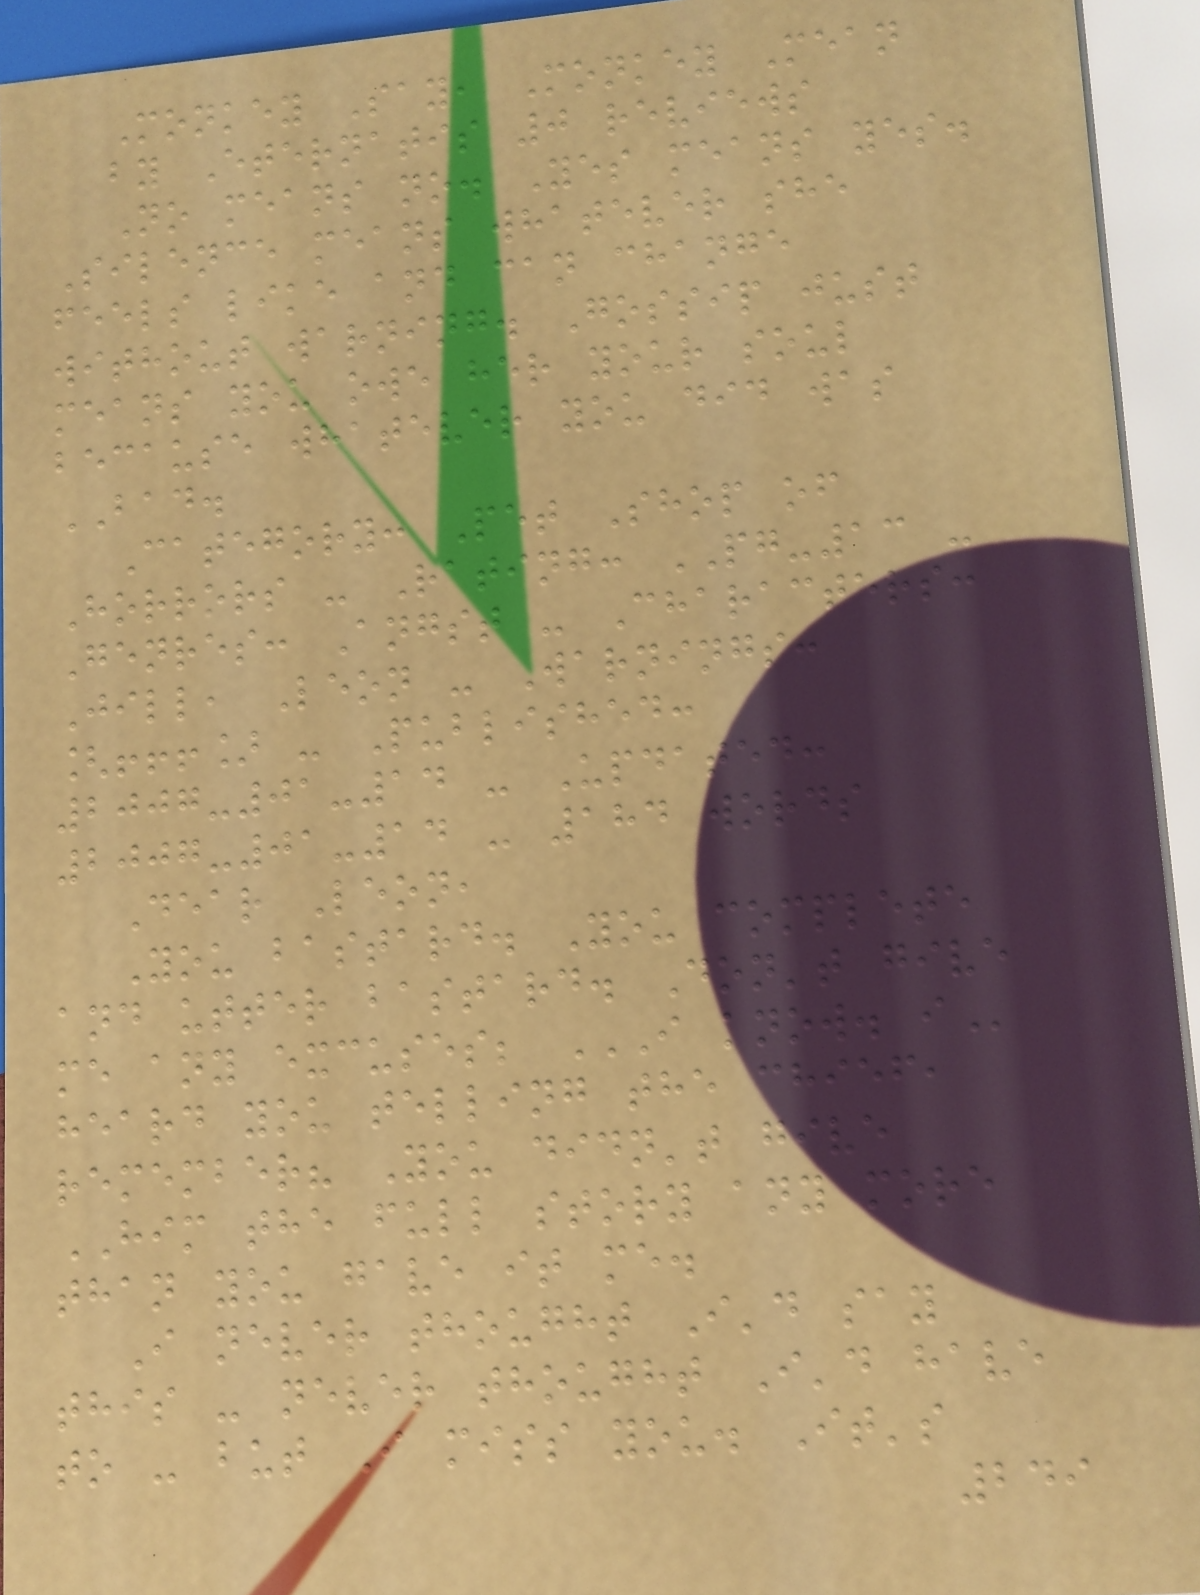Monkey Say, Monkey Mean
by Eternatis 0 reviews
No means no. Yes means yes.
Silence means whatever she
feels like and can change
without warning. Gossip just
means you owe her your soul
because whatever you did was
BAD.
Category: Pet Shop of
Horrors - Rating: PG-13 -
Genres: Angst - Characters:
Jill, Leon - Warnings:
[!!!] - Published:
2007-01-14 - Updated:
2007-01-14 - 184 words
Dear Leon,
You bastard. You complete
and utter bastard. Don't give
me any excuses; I KNOW. I
heard you telling the chief,
remember? You didn't give
HIM the full story any more
than you gave it me.
I never thought I'd say
this - never thought I'd have
to - but I miss you. It's
249
